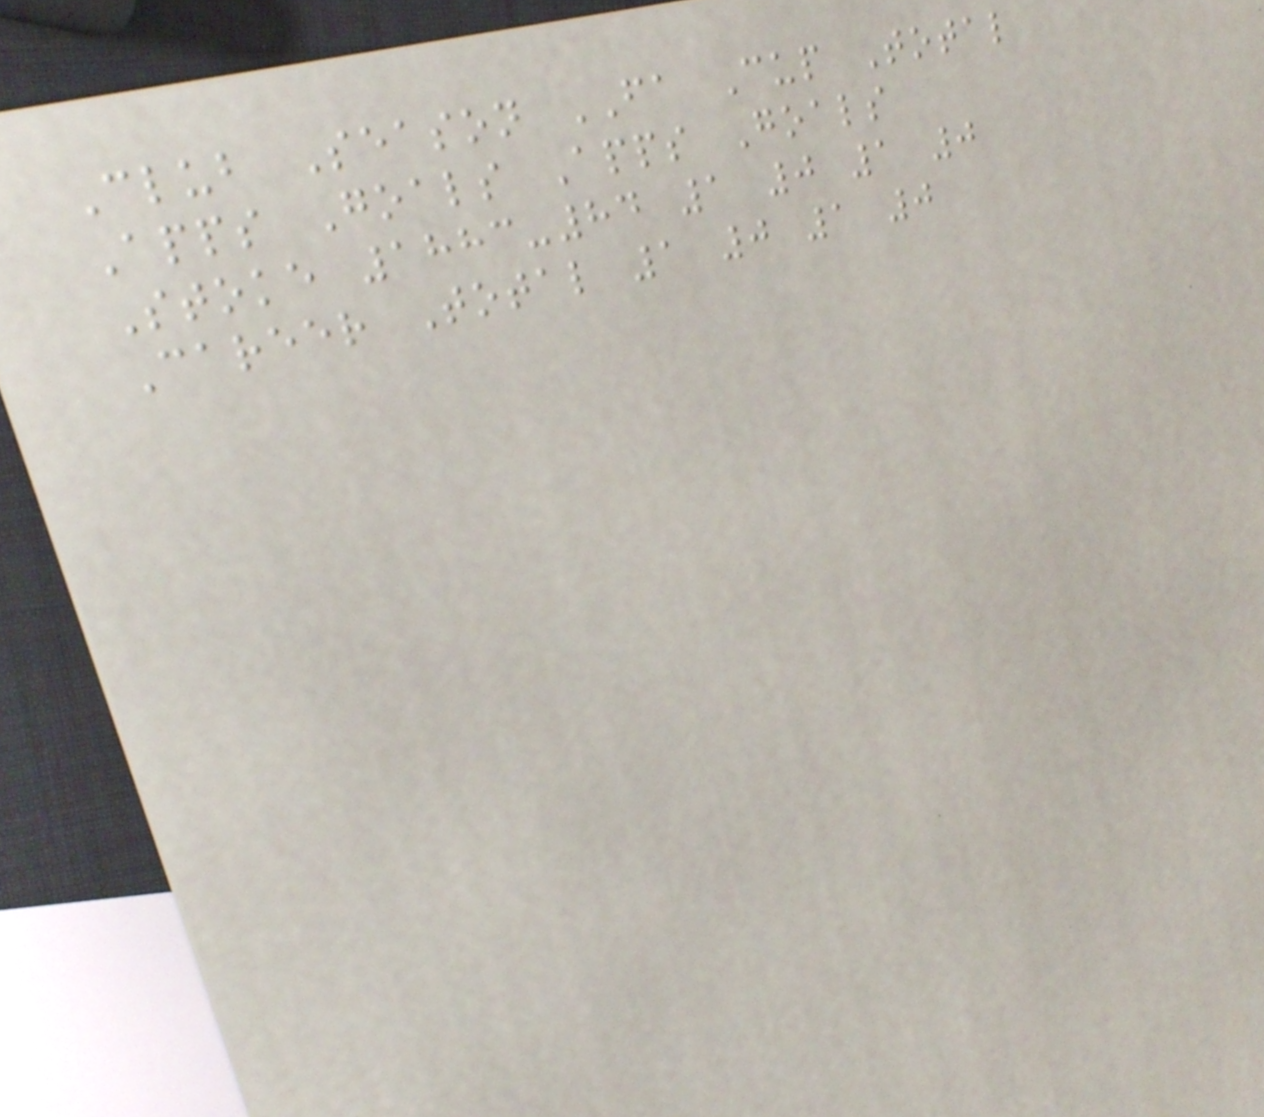Club Season FA Cup Total
Apps Goals Apps Goals
Stoke 1883-84 1 0 1 0
Career Total 1 0 1 0
